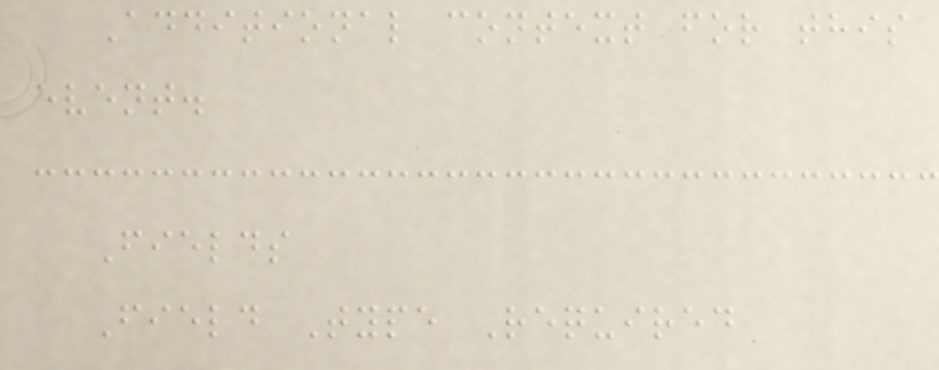Additional context for this
event.
Fields
Field Type Required
